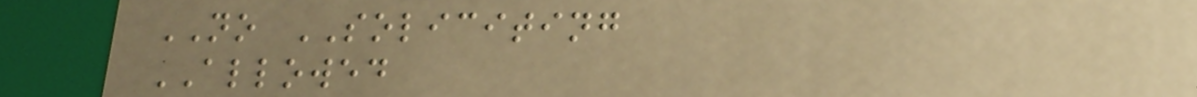NO SOLICITING
ALLOWED
